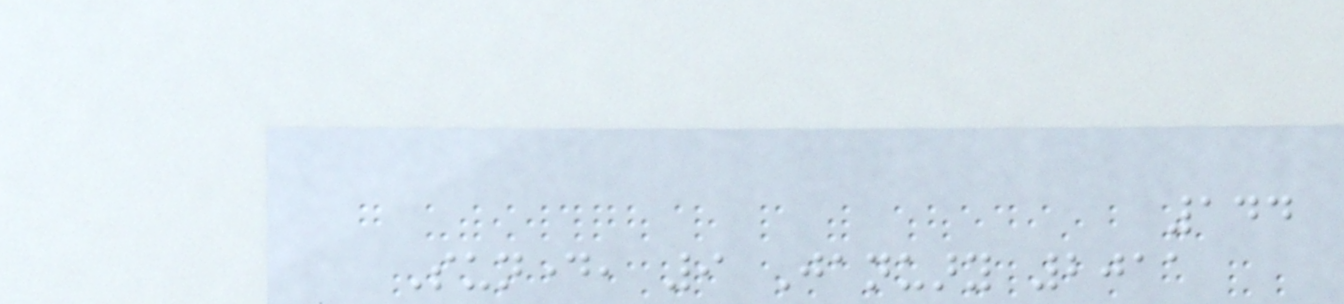144
Sunday, 9 January 2011
